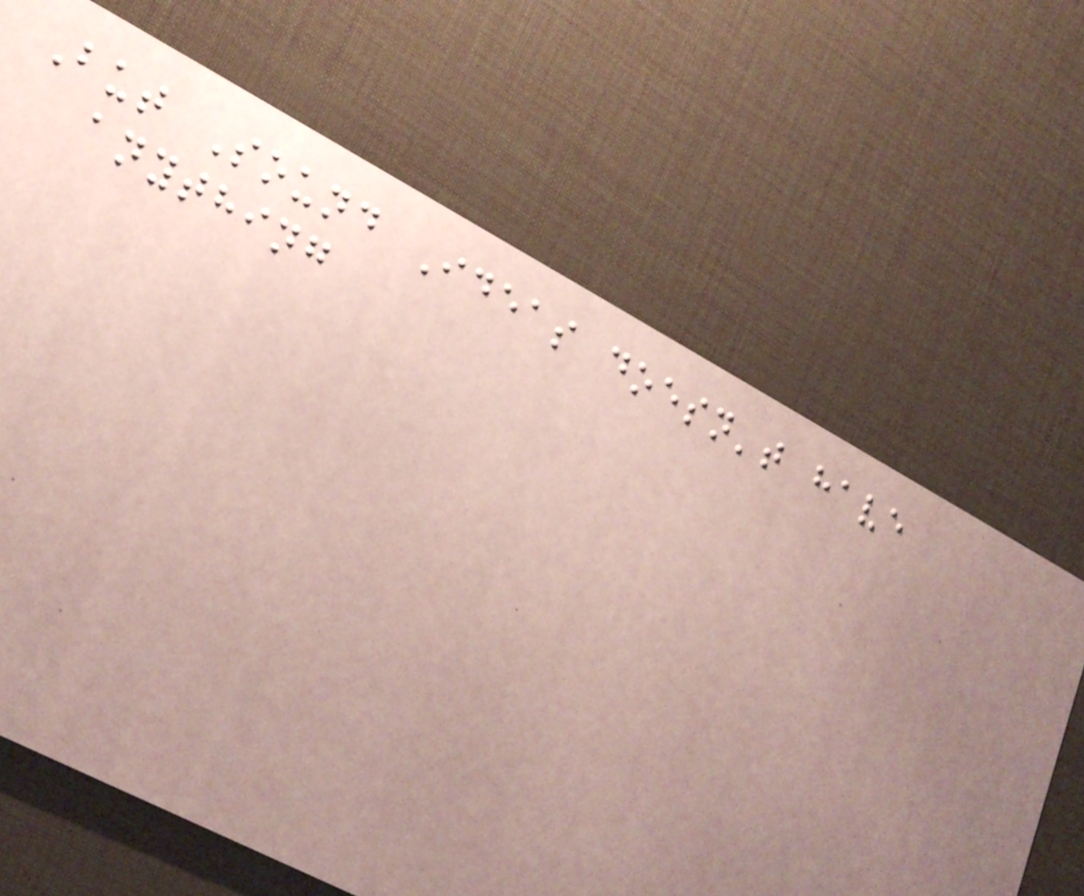But Sound Ideas doesn't have
anything
